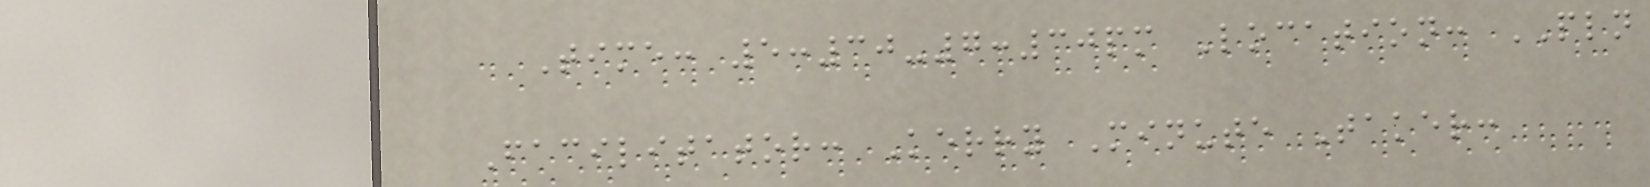Time: 5:30-7:30pm Location: PLN
Facilitator: Kerry Minute Taker:
